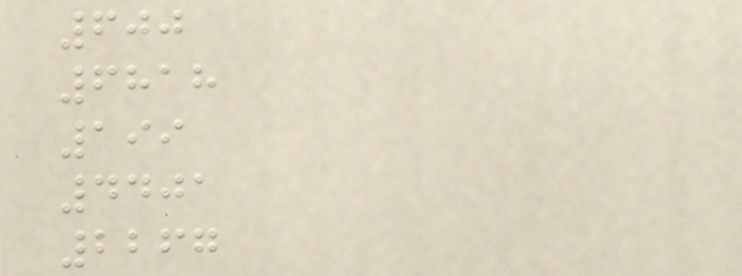600
6818
199
4401
2267
